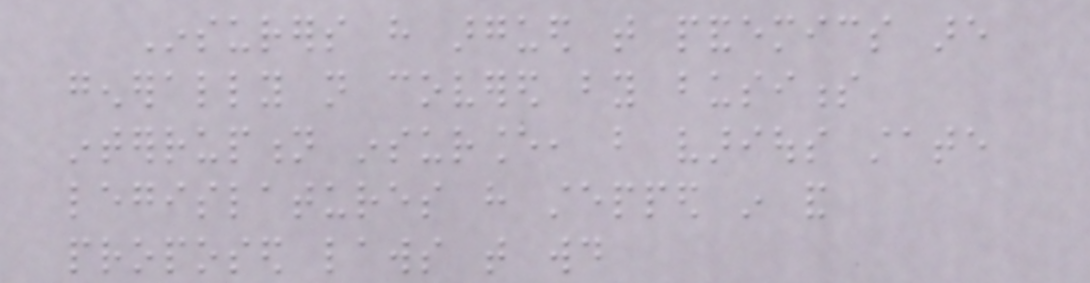Insurers have argued that pandemics are
generally not covered by business
interruption insurance, but various state
legislatures have stepped in and
proposed laws that would
